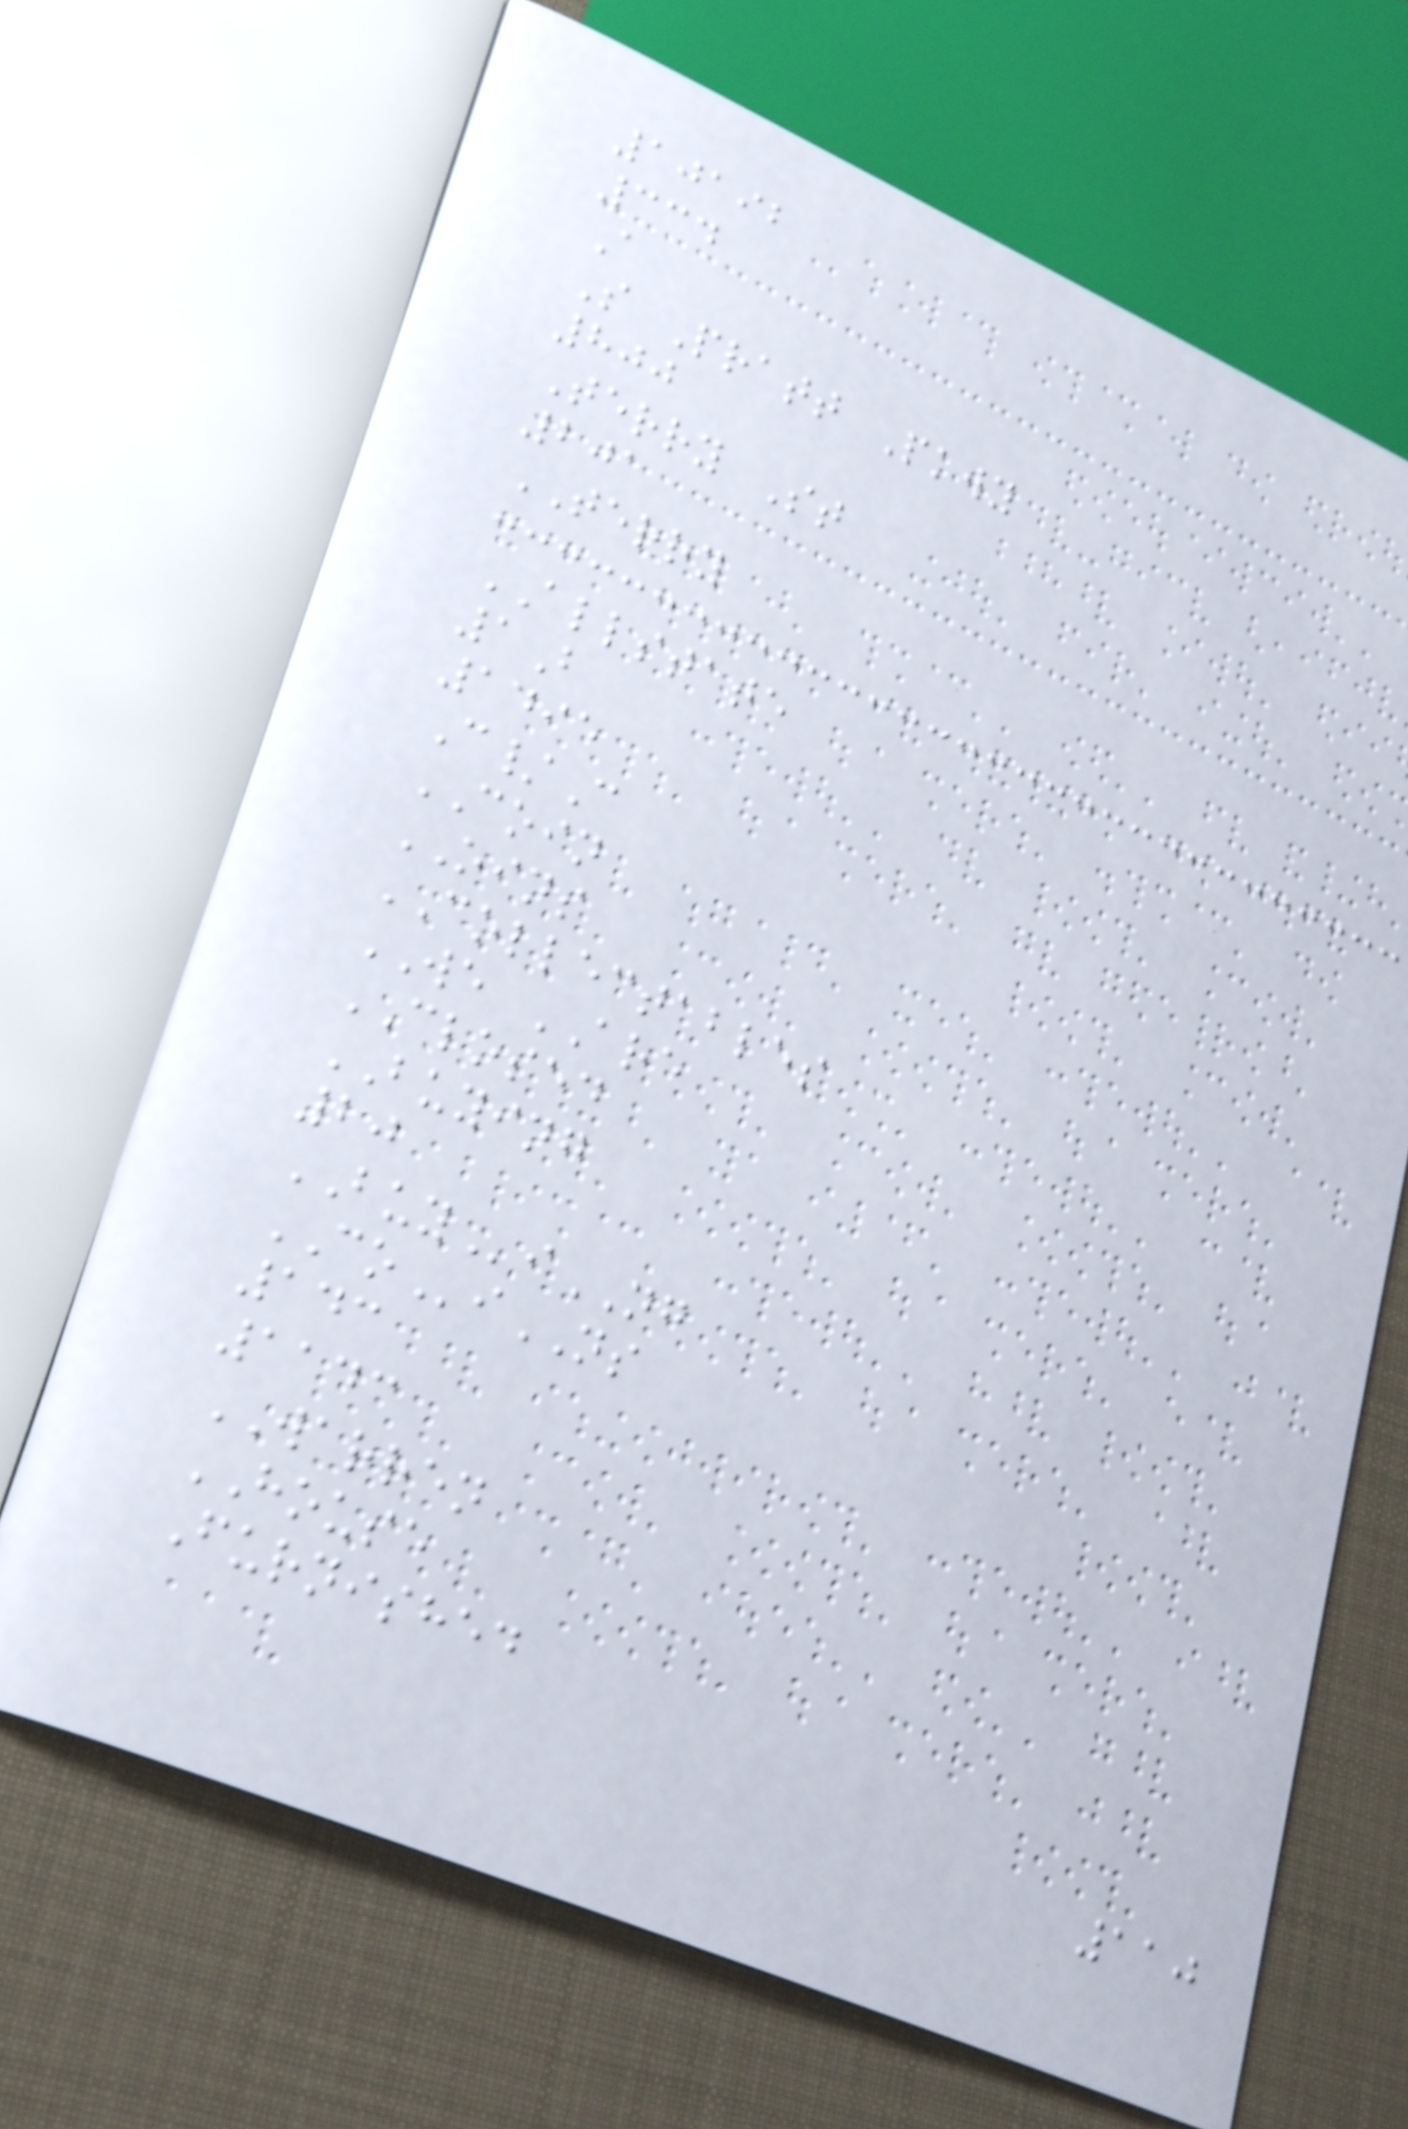10192
334
A
S Pratt Pkwy
800
Terry St
201
TERRY
ALLSTATE
1B
1495
C/C
COIN
OINS
COLLECTABLES
WE ARE
CLOSED
BUYING
20
BUYiNG
COiNS
143
1143
WARREN
HOUSE
Furnished
110
